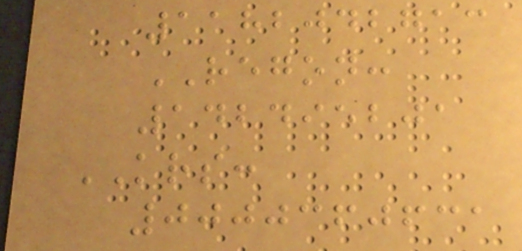1182042713
REGON:
142495201
KRS:
0000360631
